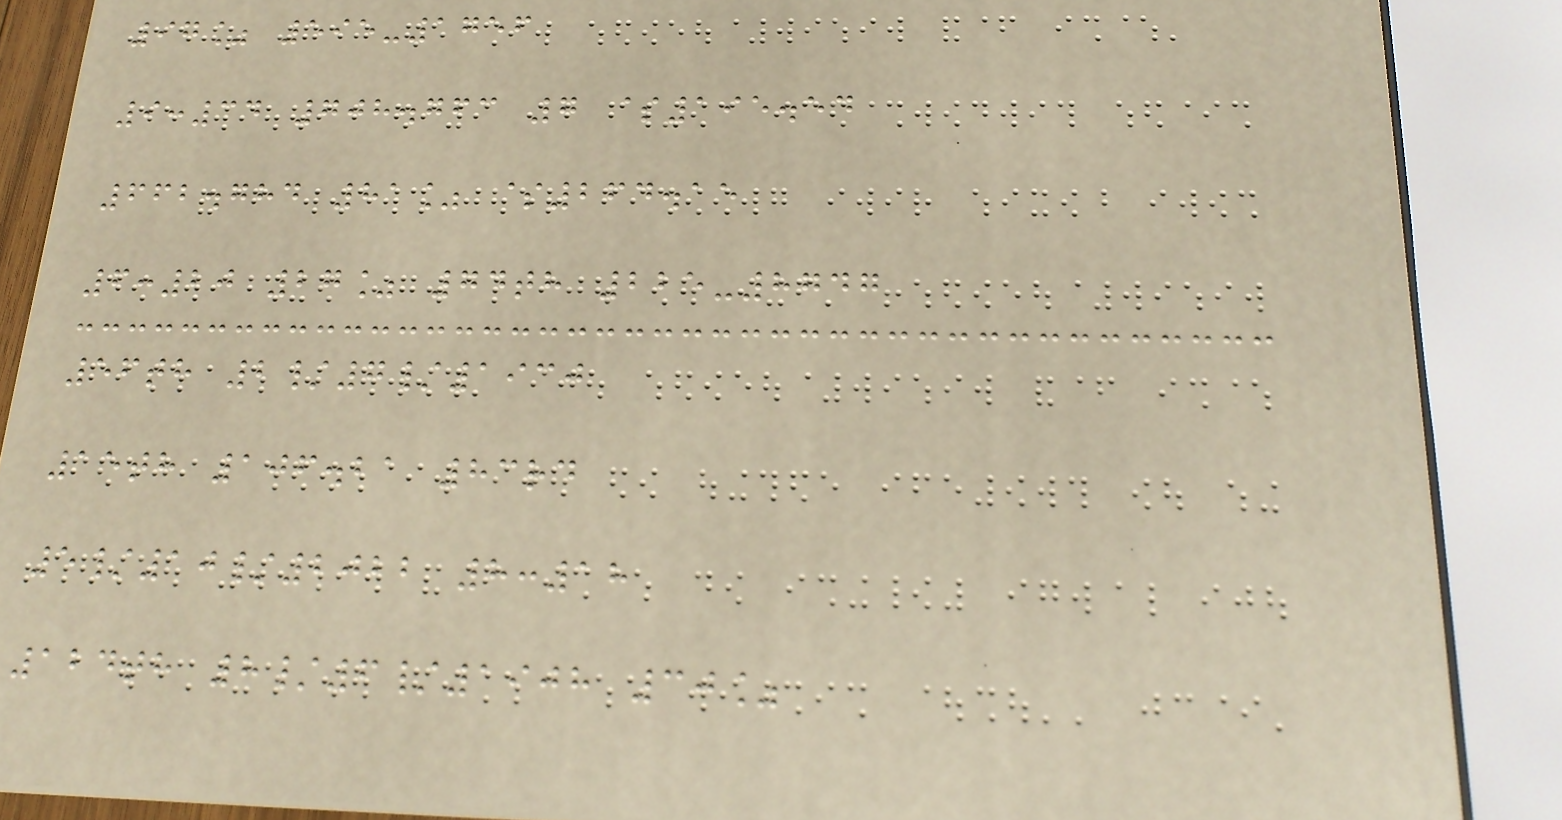97% 595-1756
9:34 708.763 7 $195.54
662.784 81% $264.15
6:20 27% 74th 225-8747
56th 2/7/1930
15th 106.21 83rd
5/10/2022 8:18
124th 8/6/1908 30%
